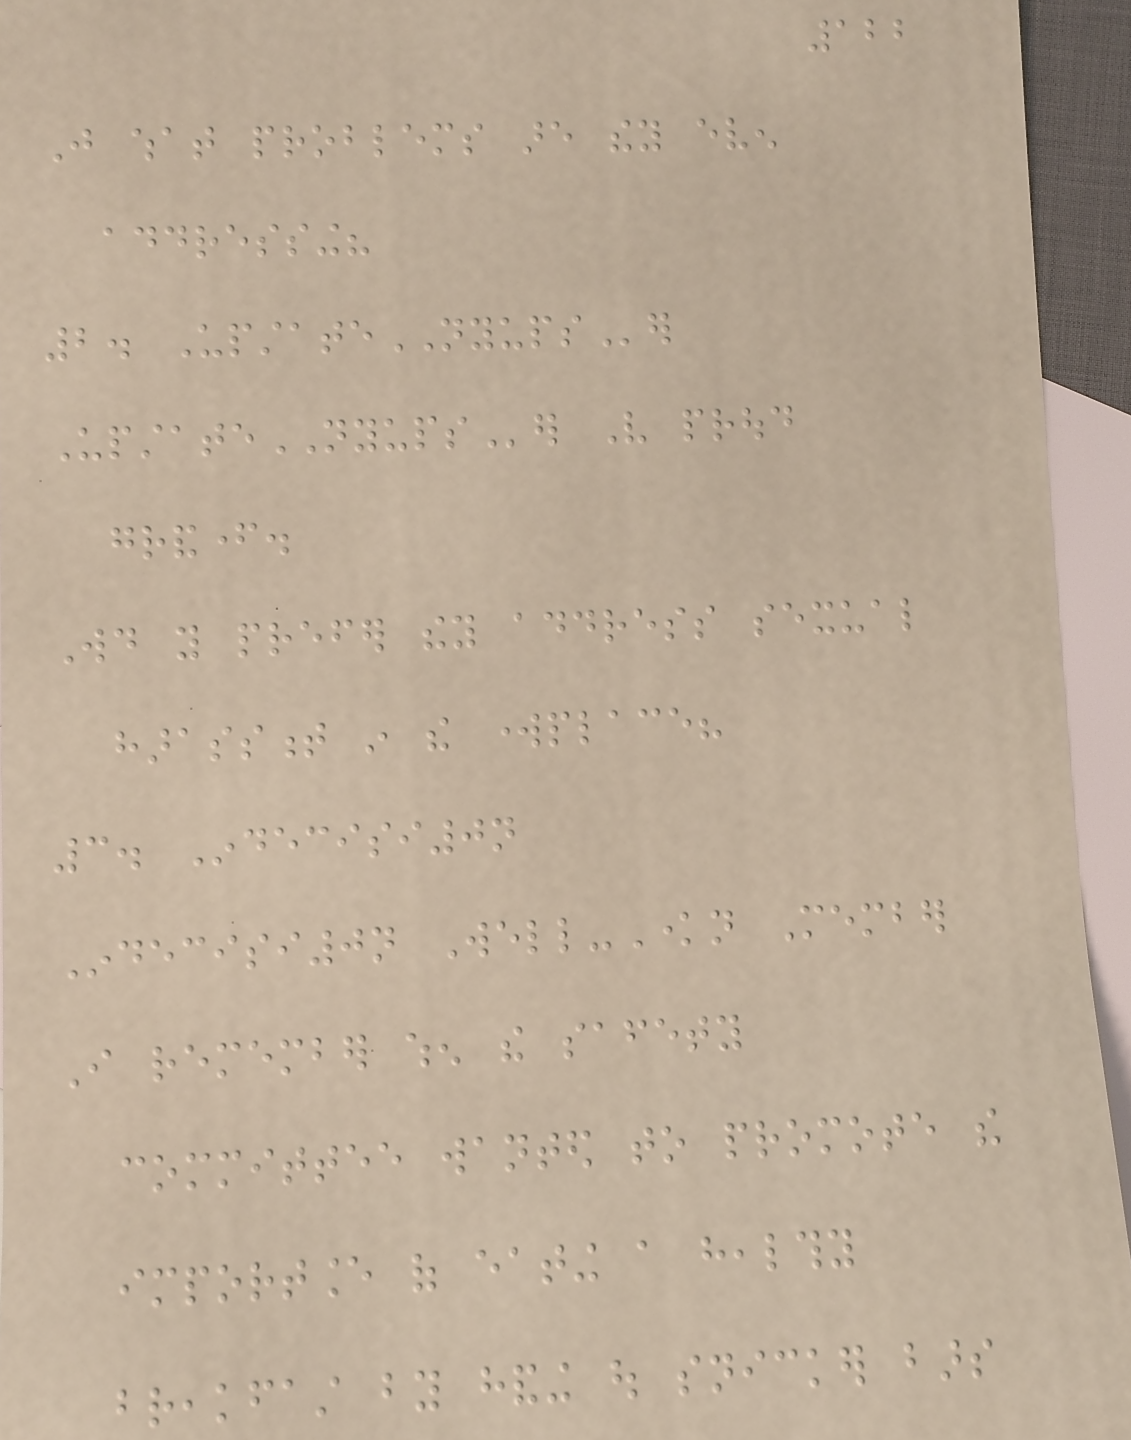122
Just what problems are they even
addressing?
2. UpstateNYUPSer
UpstateNYUPSer Very proud
grandfather.
Would you prefer they address sexual
harassment in the workplace?
3. Indecisi0n
Indecisi0n Well-Known Member
I remember when the safety
committee wanted to promote the
importance of eating a healthy
breakfast by handing out snicker bars
